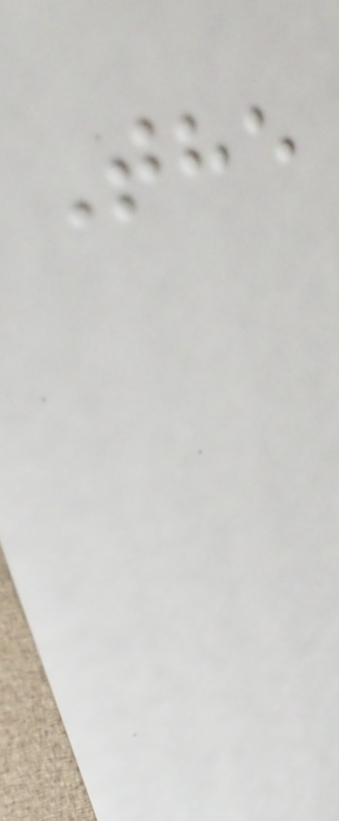The
